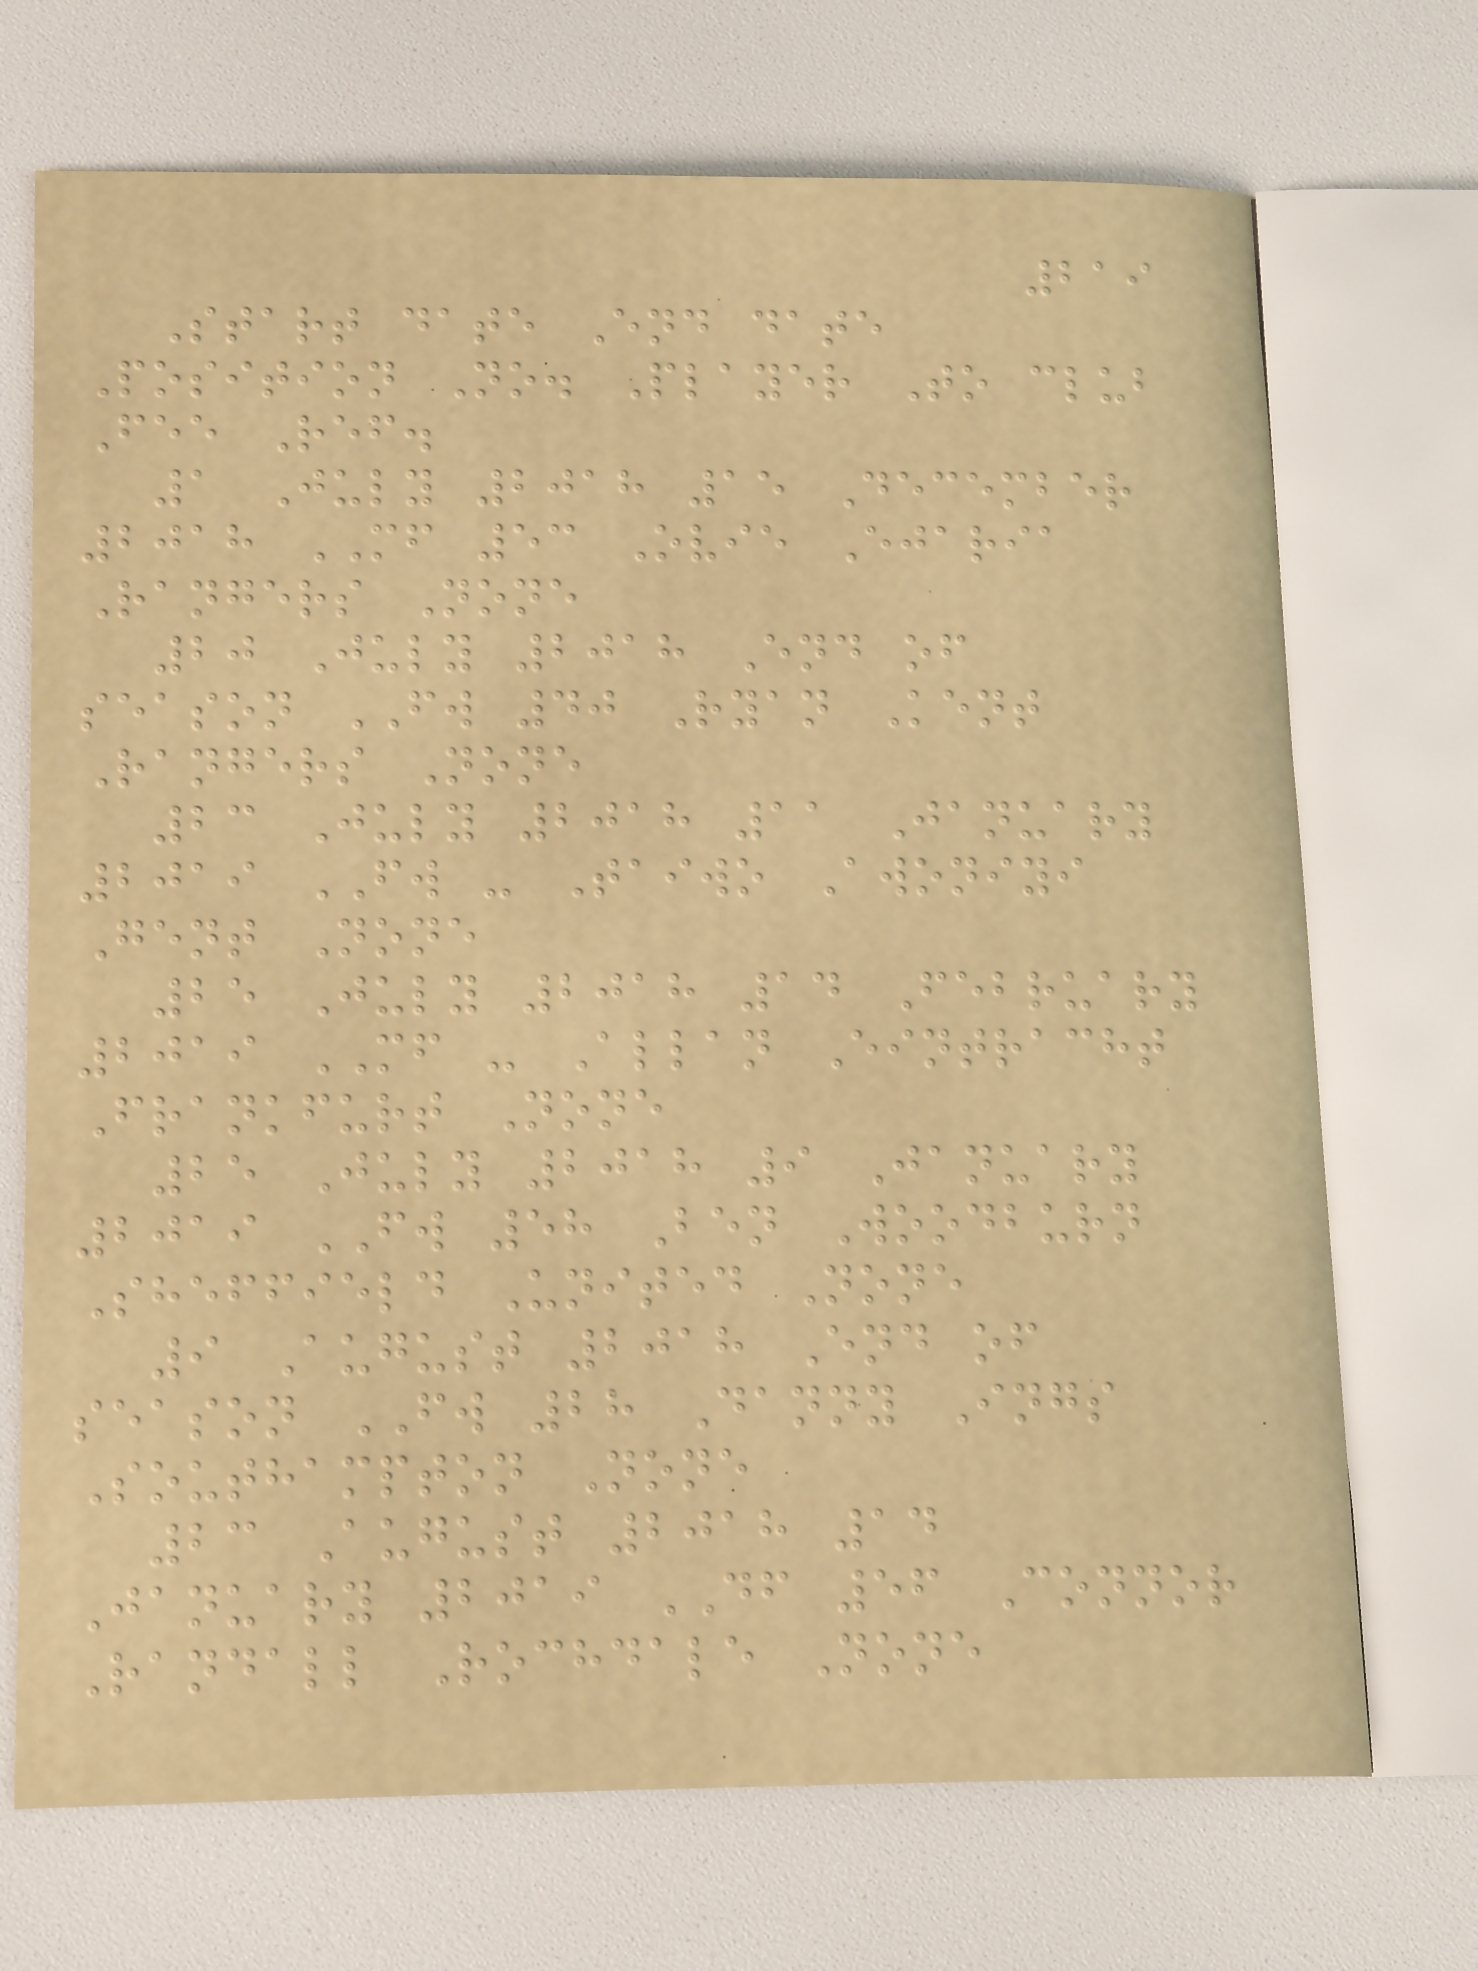219
Start date End date
Position No. Player To club
Fee Ref.
1 July 2018 15 December
2018 MF 53 Ovie Ejaria
Rangers None
20 July 2018 End of
season FW 40 Ryan Kent
Rangers None
23 July 2018 11 January
2019 FW - Taiwo Awoniyi
Gent None
25 July 2018 14 February
2019 MF - Allan Eintracht
Frankfurt None
25 July 2018 9 January
2019 FW 58 Ben Woodburn
Sheffield United None
9 August 2018 End of
season FW 28 Danny Ings
Southampton None
23 August 2018 14
January 2019 DF 56 Connor
Randall Rochdale None
